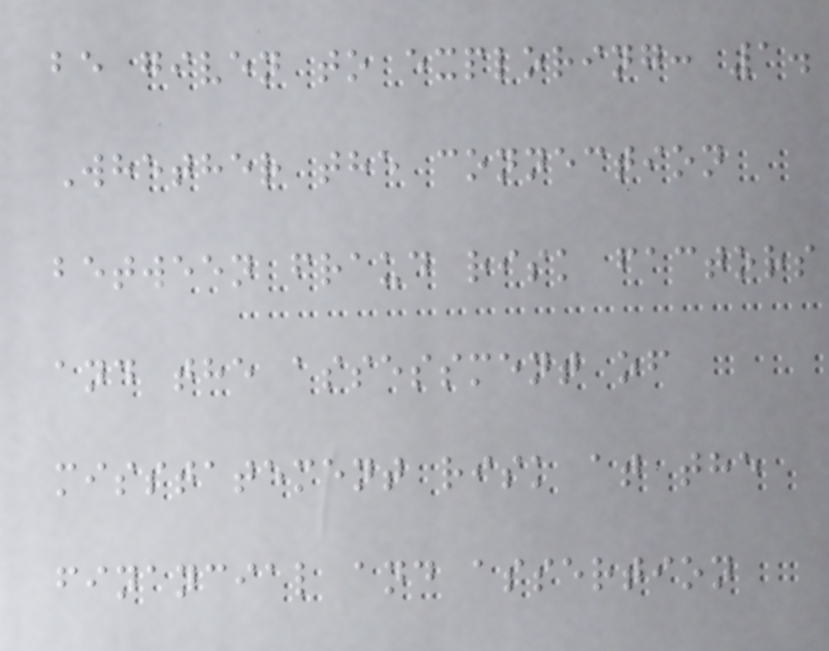be given to exploring: 1.
Whether the connection
between fraud risk factors
and the assessment of
misstatement risk at the
financial and assertion
